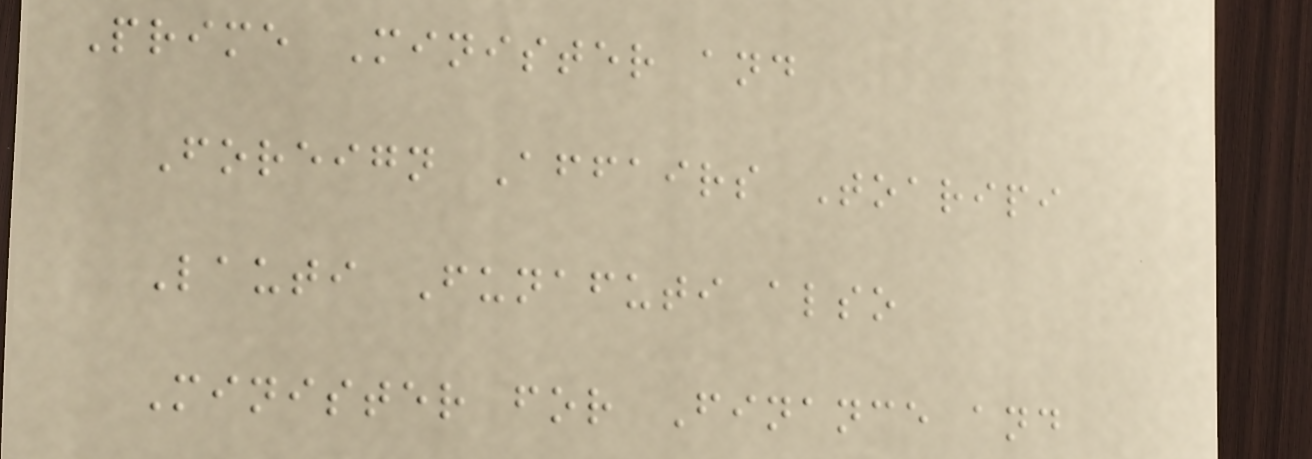Prime Minister and
Foreign Affairs Toaripi
Lauti Funafuti also
Minister for Finance and
